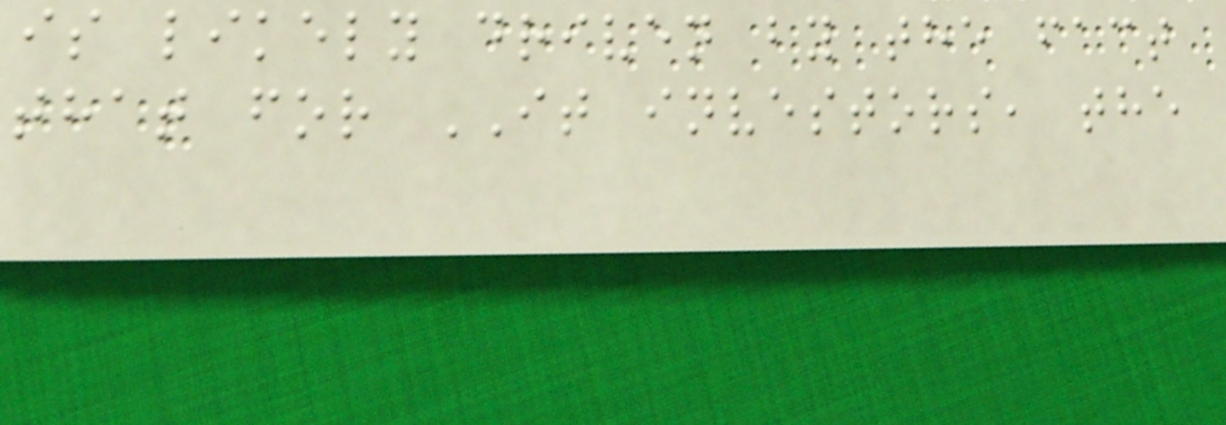is likely driven by the fact
that for IT investors, the
